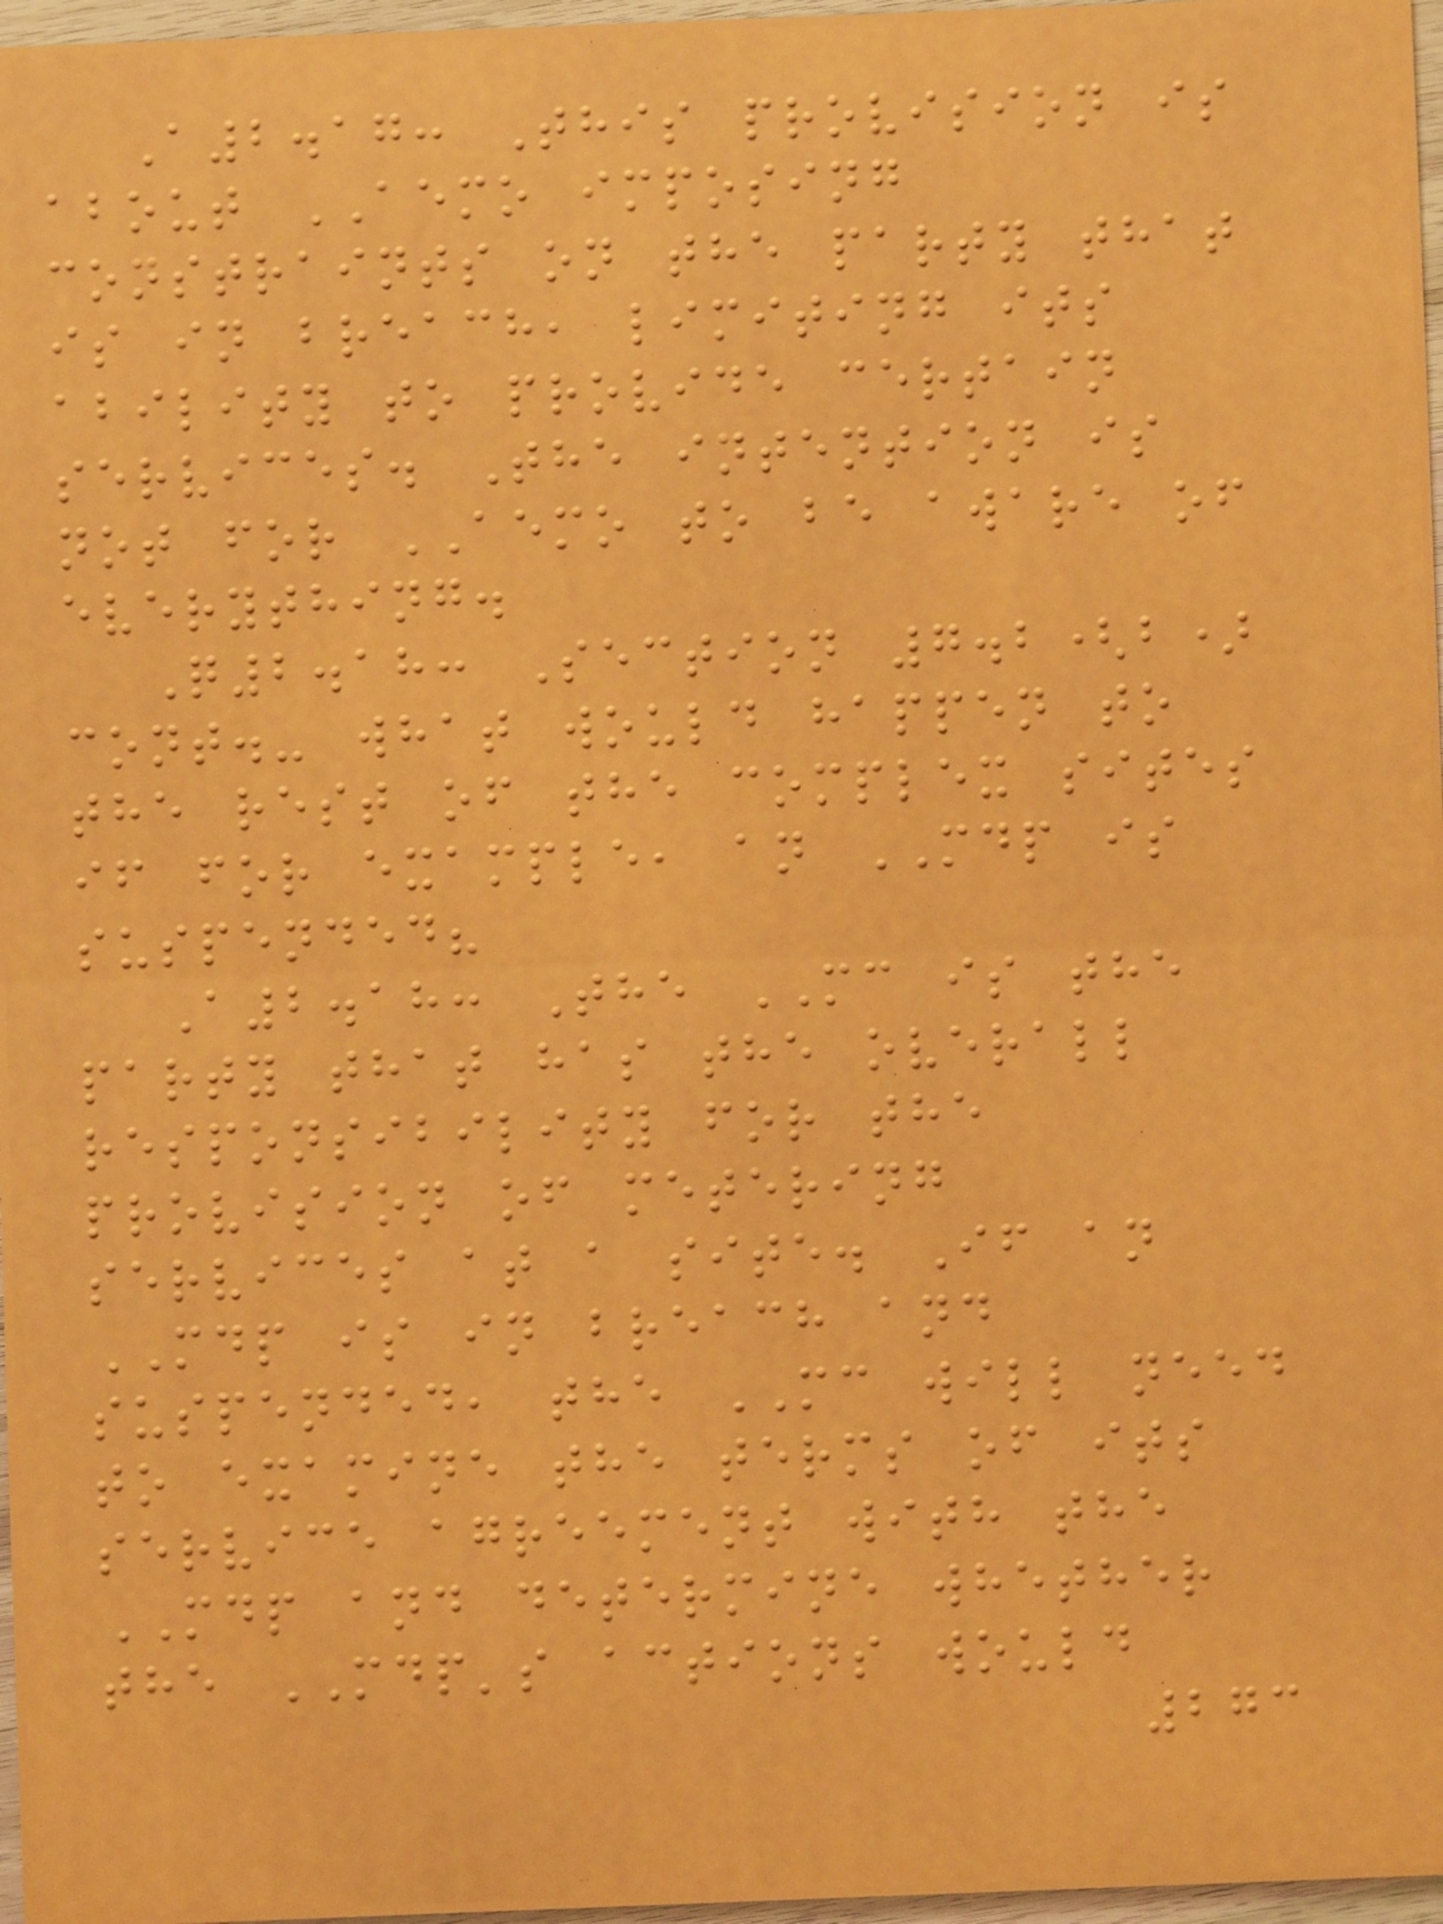A2.17: This provision is
about AEMO imposing
constraints on the party that
is in breach, limiting its
ability to provide certain
services. The intention is
not for AEMO to be aware of
everything.
Q2.18: Section 7.2(b)
cont.- what would happen to
the rest of the complex sites
if for example, an MDP is
suspended?
A2.18: The MC is the
party that has the overall
responsibility for the
provision of metering
services at a site. If an
MDP is in breach and
suspended, the MC will need
to examine the terms of its
service agreement with the
MDP and determine whether
the MDP's actions would
273
